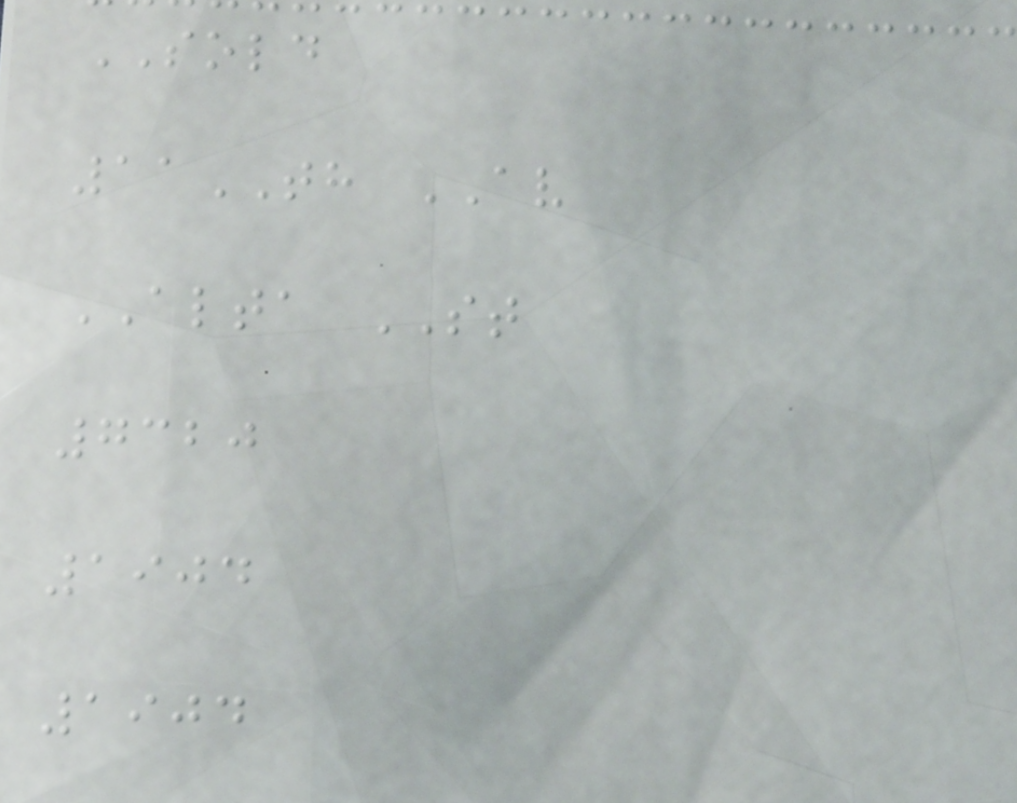SOLD
11TH AV
ALTA ST
7320
1904
1904
